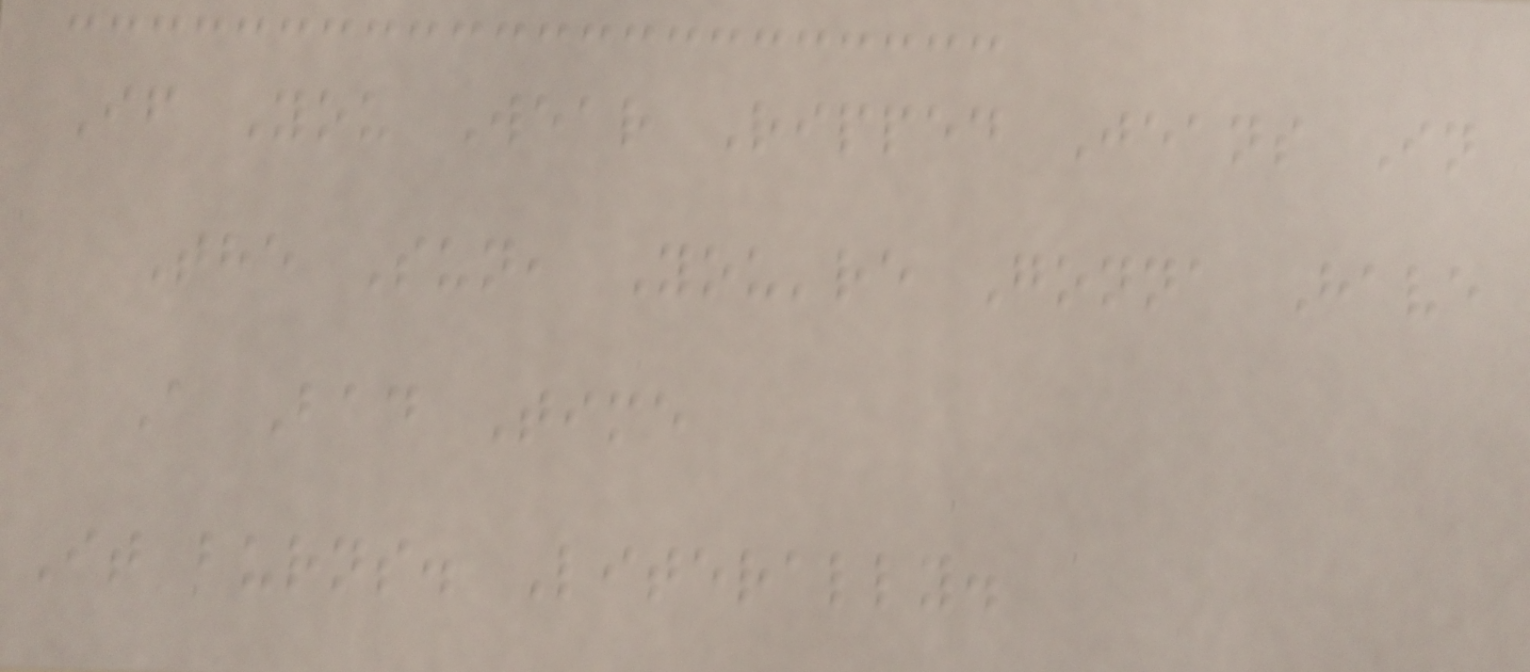If You Wear Ripped Jeans In
The Sun, You're Gonna Have
A Bad Time
It burns. Literally.
